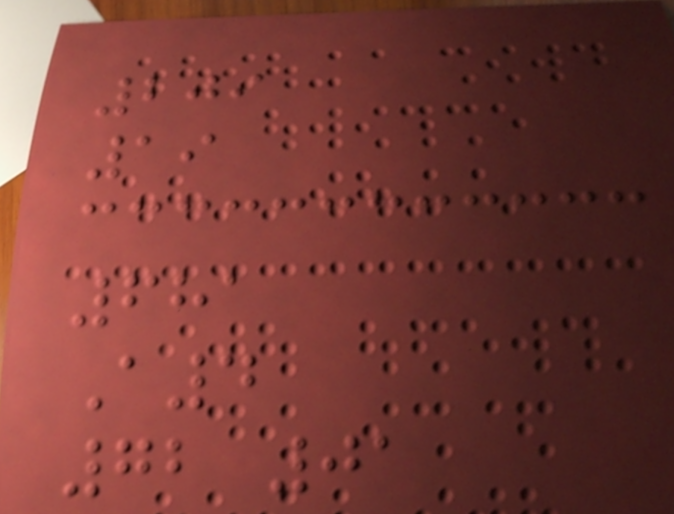209
19
681
A4
72 01
